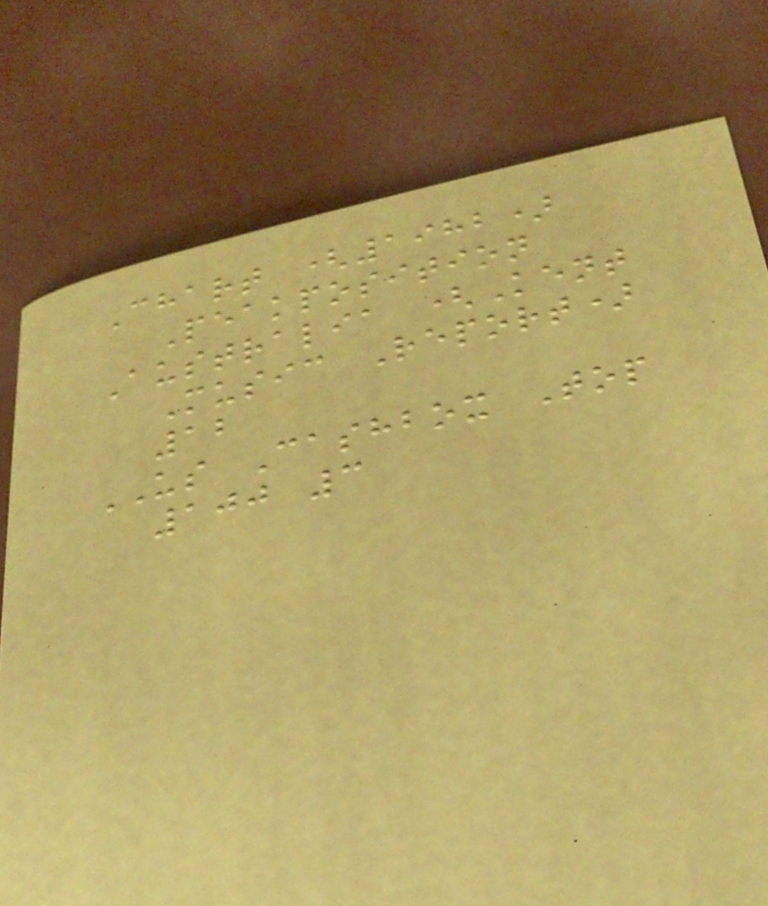Chart (1982)
Peakposition
Australia (Kent
Music Report)
12
US Cashbox Top
100 3
